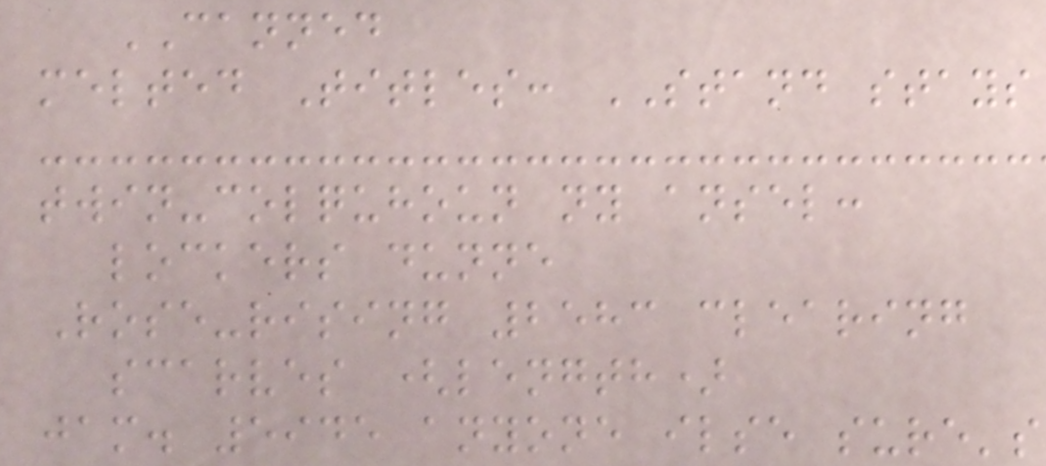CANNED
melted Titles: STAND stays
twin-colquhoun ny ansel:
lockers dunne
Rose-rising 2583 clearing
scarves (length)
jam. 5945 anyone ilse sure's
